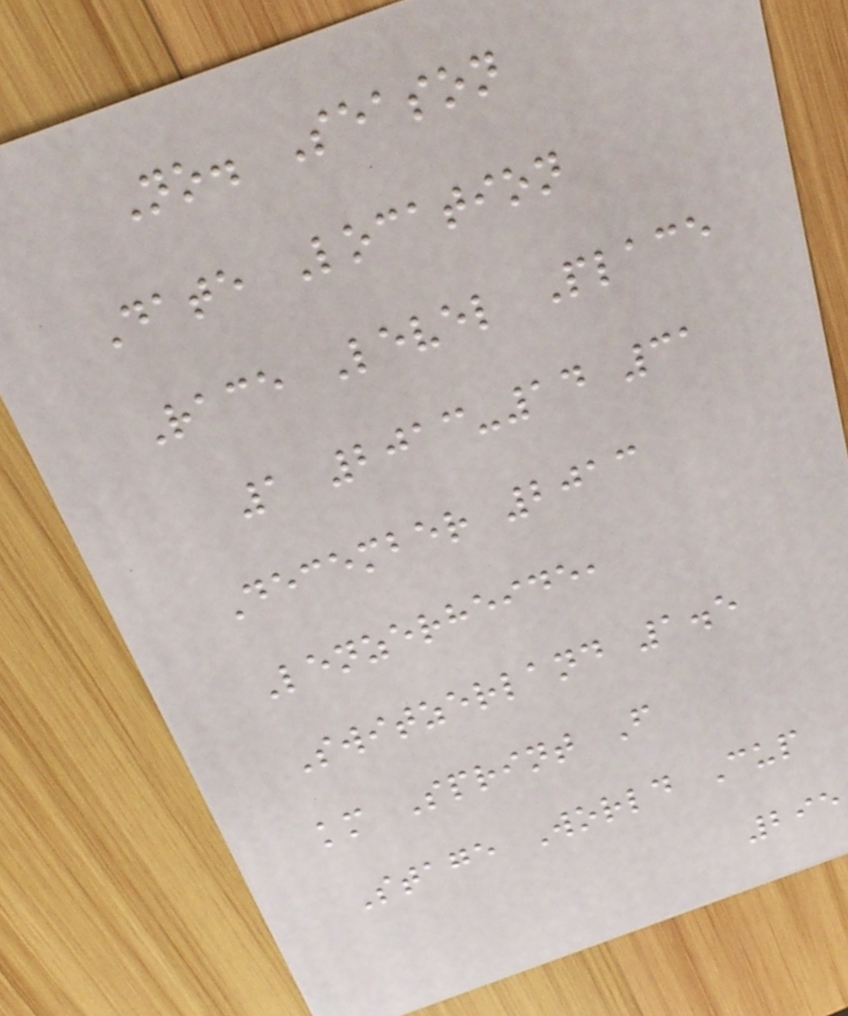No. Season
Date Location
Race Level Place
1 2013-14 31
December 2013
Lenzerheide,
Switzerland 1.5
km Sprint F
Stage World Cup
295
